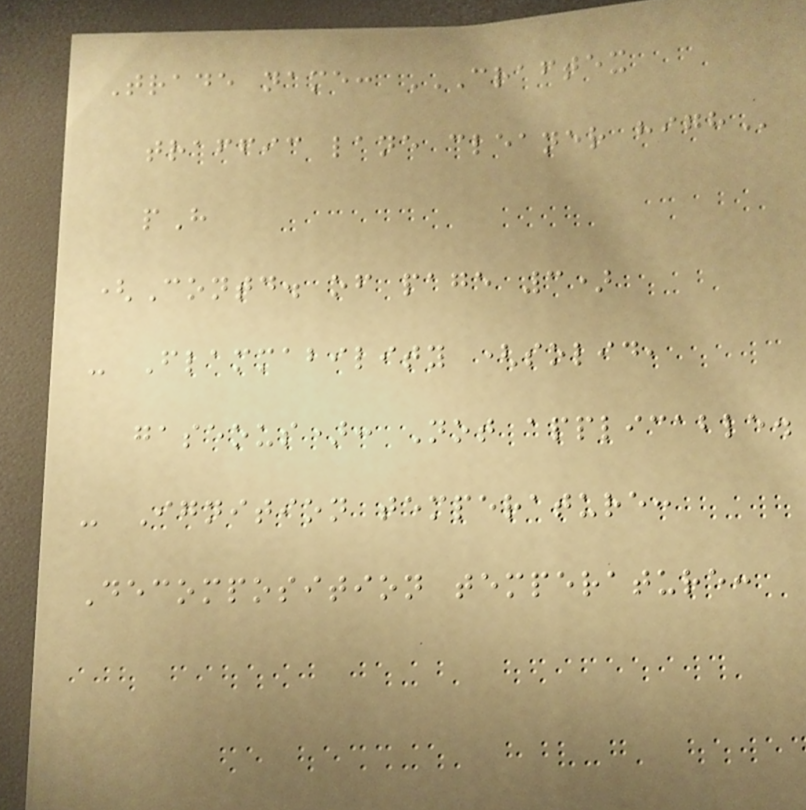Trade name: CRAFTEX
TRAFFIC LANE CLEANER HIGH
pH
(Contd. of page 3)
- Flammability (solid,
gaseous): Not applicable.
- Ignition temperature:
Decomposition temperature:
